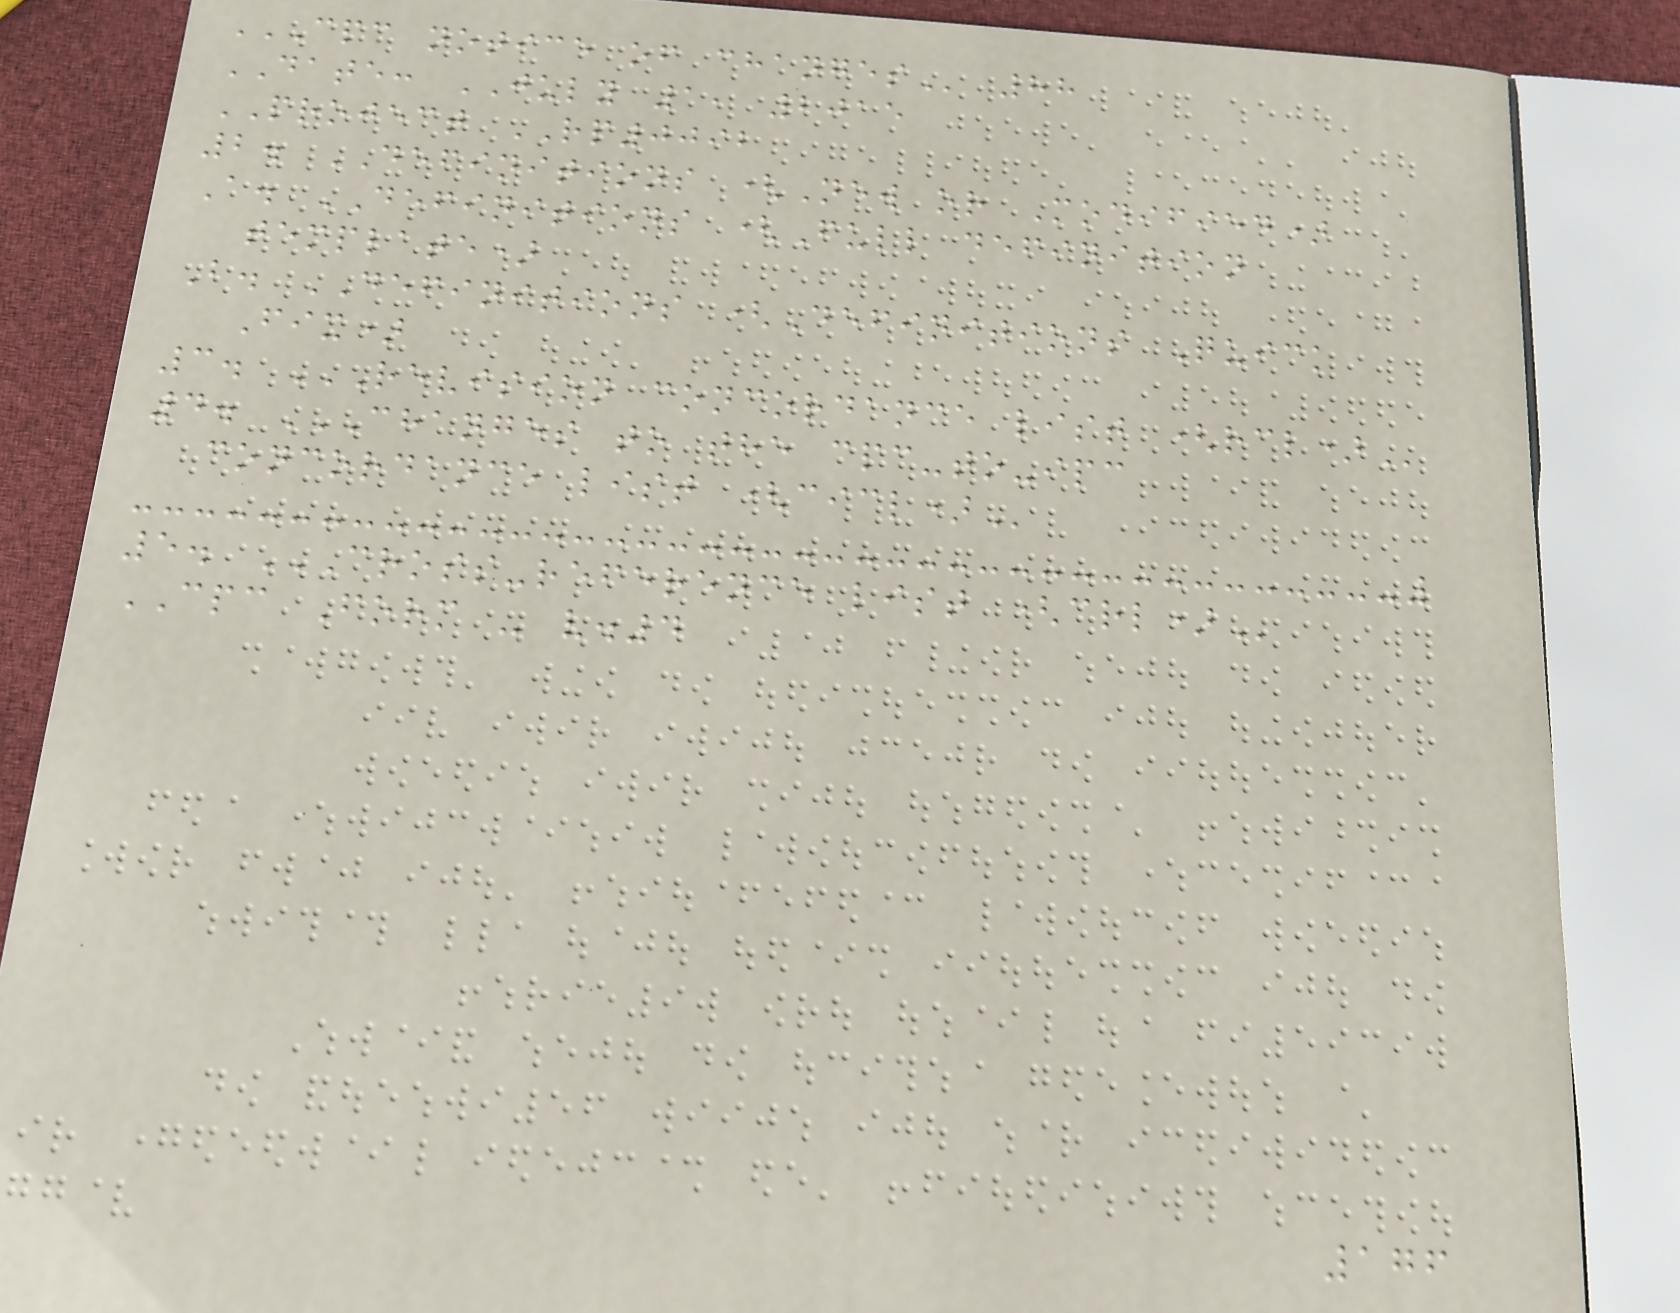CPC NOTICE OF CHANGES 88
DATE: JULY 1, 2015
PROJECT RP0092
2. DEFINITIONS (New or Modified)
A. DEFINITIONS (Full definition
template)
B. DEFINITIONS (Definitions Quick
Fix)
3. REVISION CONCORDANCE LIST (RCL)
4. CHANGES TO THE CPC-TO-IPC
CONCORDANCE LIST (CICL)
5. CROSS-REFERENCE LIST (CRL)
CPC Form - v.4
176
